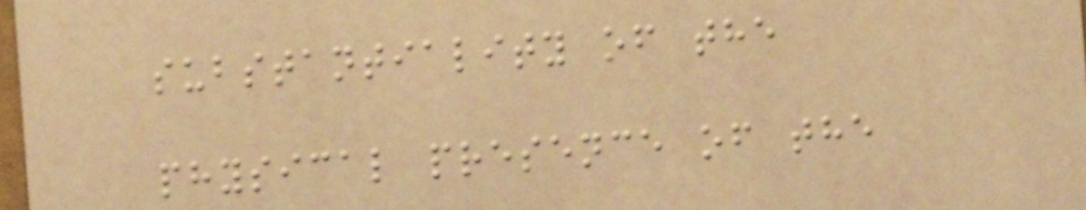substantiality of the
physical presence of the
